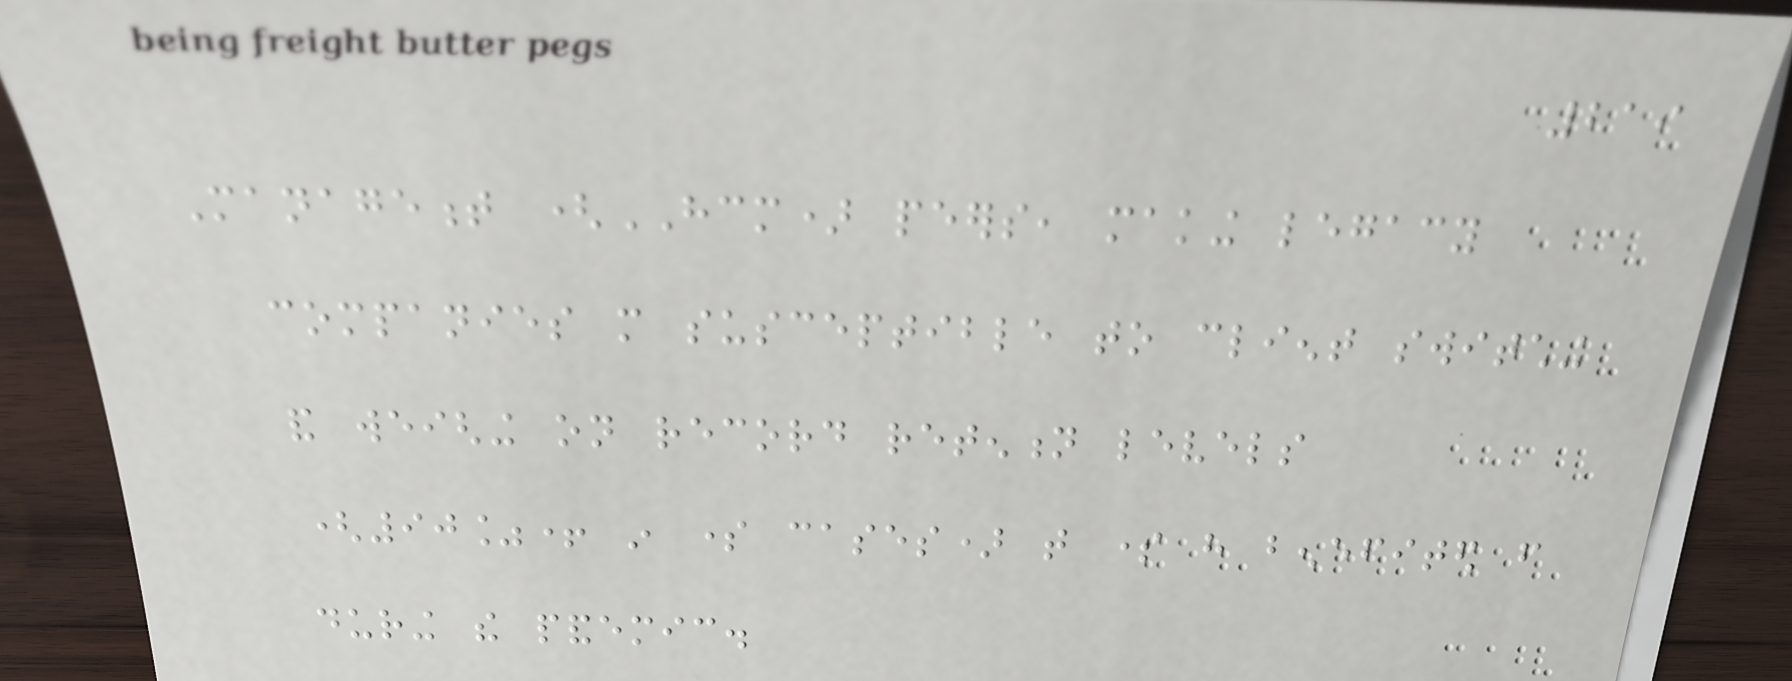219
Management (HCM) peers, making legacy
companies more susceptible to client switching
and weighing on record retention levels
(90%+ in some cases) that some have benefited from
during the pandemic.
